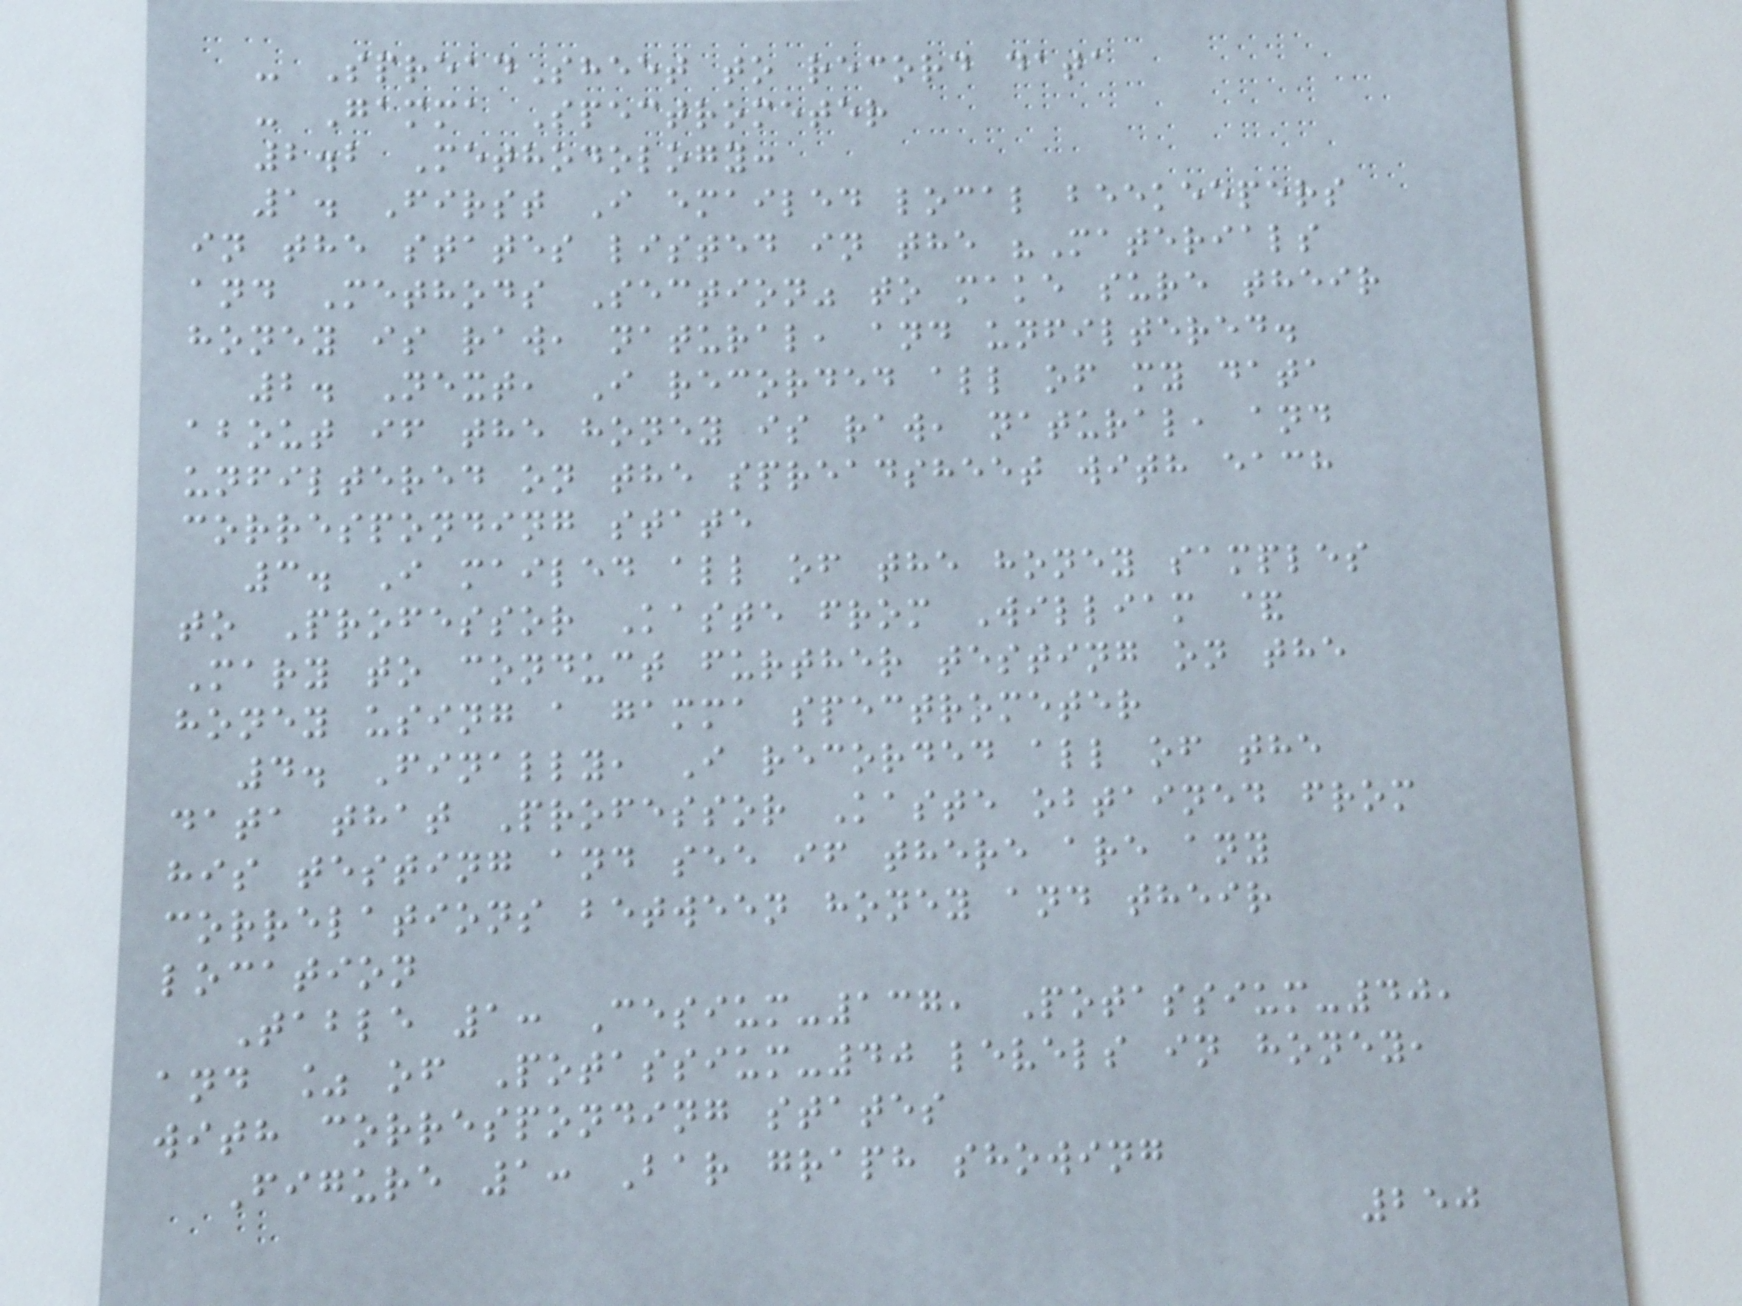- SpreadSheet to record data
- Gamma Spectrometer
2.2 Methodology:
1. First I emailed local beekeepers
in the states listed in the "Materials
and Methods Section" to make sure their
honey is raw, natural, and unfiltered.
2. Next, I recorded all of my data
about if the honey is raw, natural, and
unfiltered on the spreadsheet with each
corresponding state
3. I mailed all of the honey samples
to Professor Kaste from William &
Mary to conduct further testing on the
honey using a gamma spectrometer
4. Finally, I recorded all of the
data that Professor Kaste obtained from
his testing and see if there are any
correlations between honey and their
location
Table 1: Cesium-137, Potassium-40,
and % of Potassium-40 levels in honey,
with corresponding states
Figure 1: Bar graph showing
250
